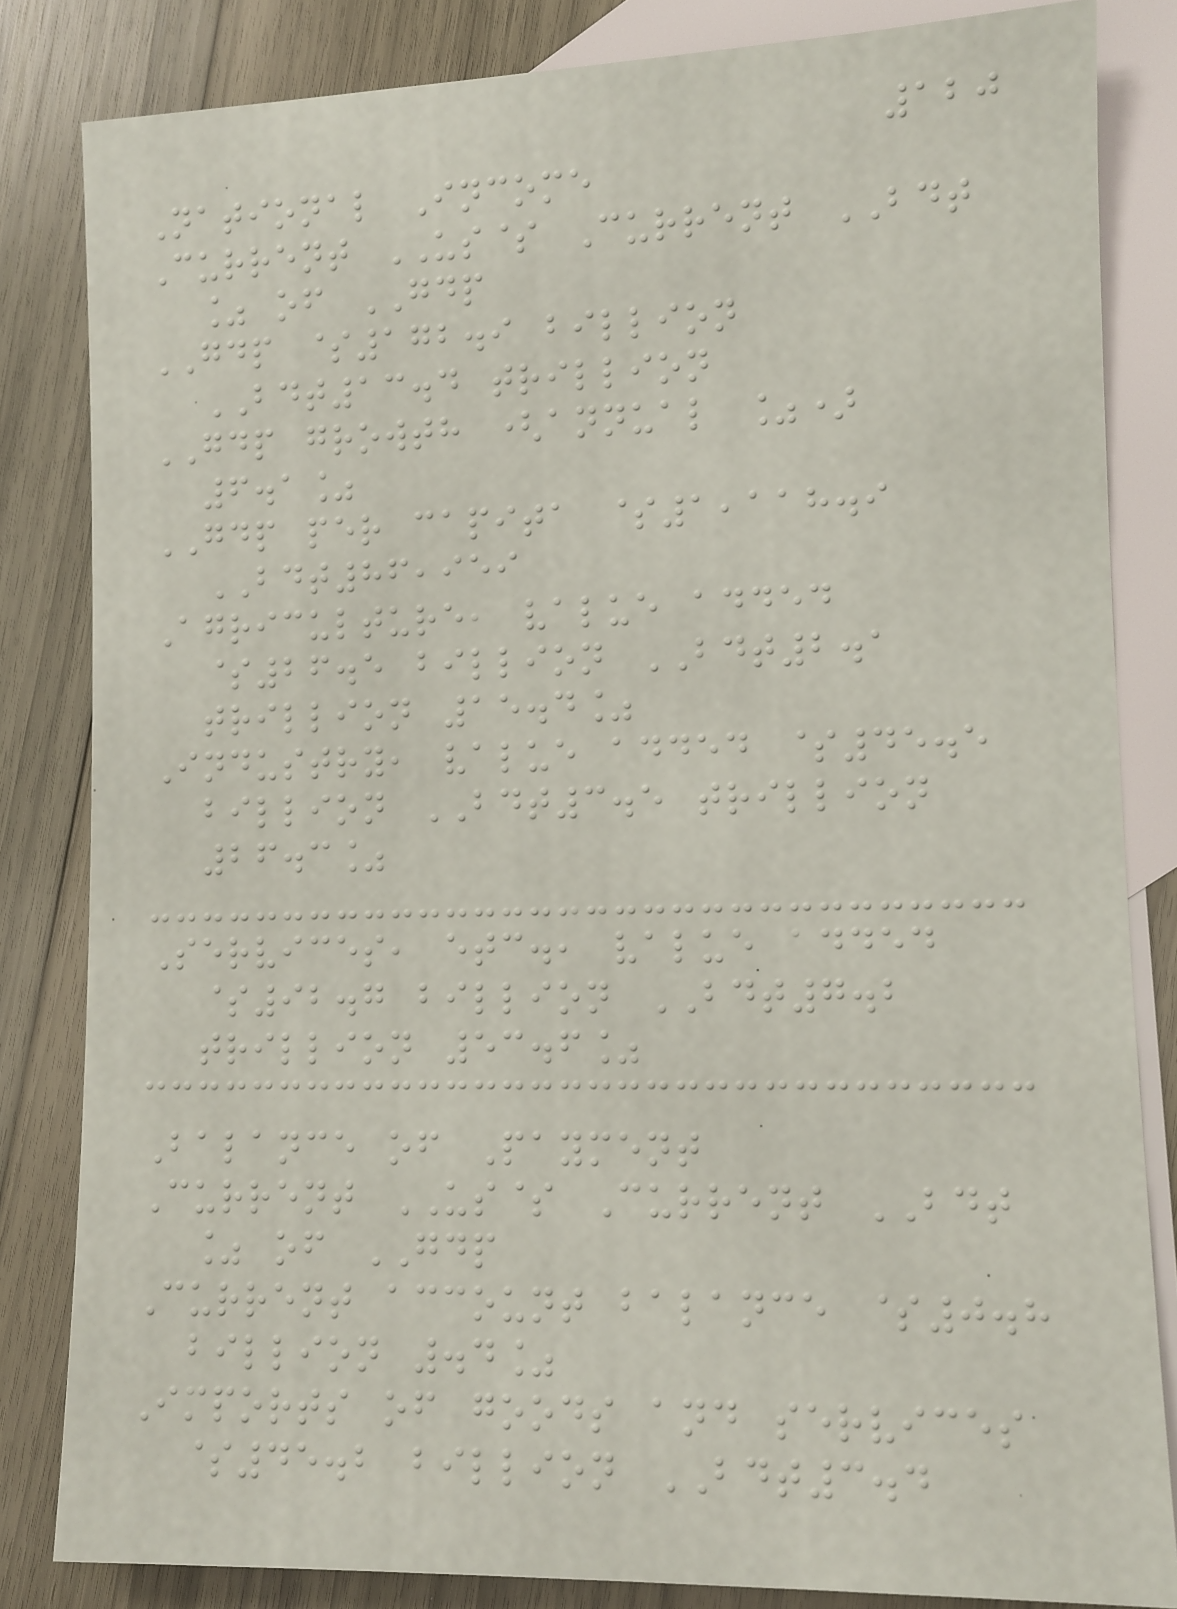120
National Income
Current US$ Current BDT
% of GDP
GDP $172.9 billion
BDT13.4 trillion
GDP growth (annual %)
6.1%
GDP per capita $1,118.9
BDT86,959
Agriculture, value added
$26.5 billion BDT2.1
trillion 15.4%
Industry, value added $45.5
billion BDT3.5 trillion
26.3%
Services, etc., value added
$92.7 billion BDT7.2
trillion 53.6%
Balance of Payment
Current US$ Current BDT
% of GDP
Current account balance $0.8
billion .4%
Imports of goods and services
$45.2 billion BDT3.4
